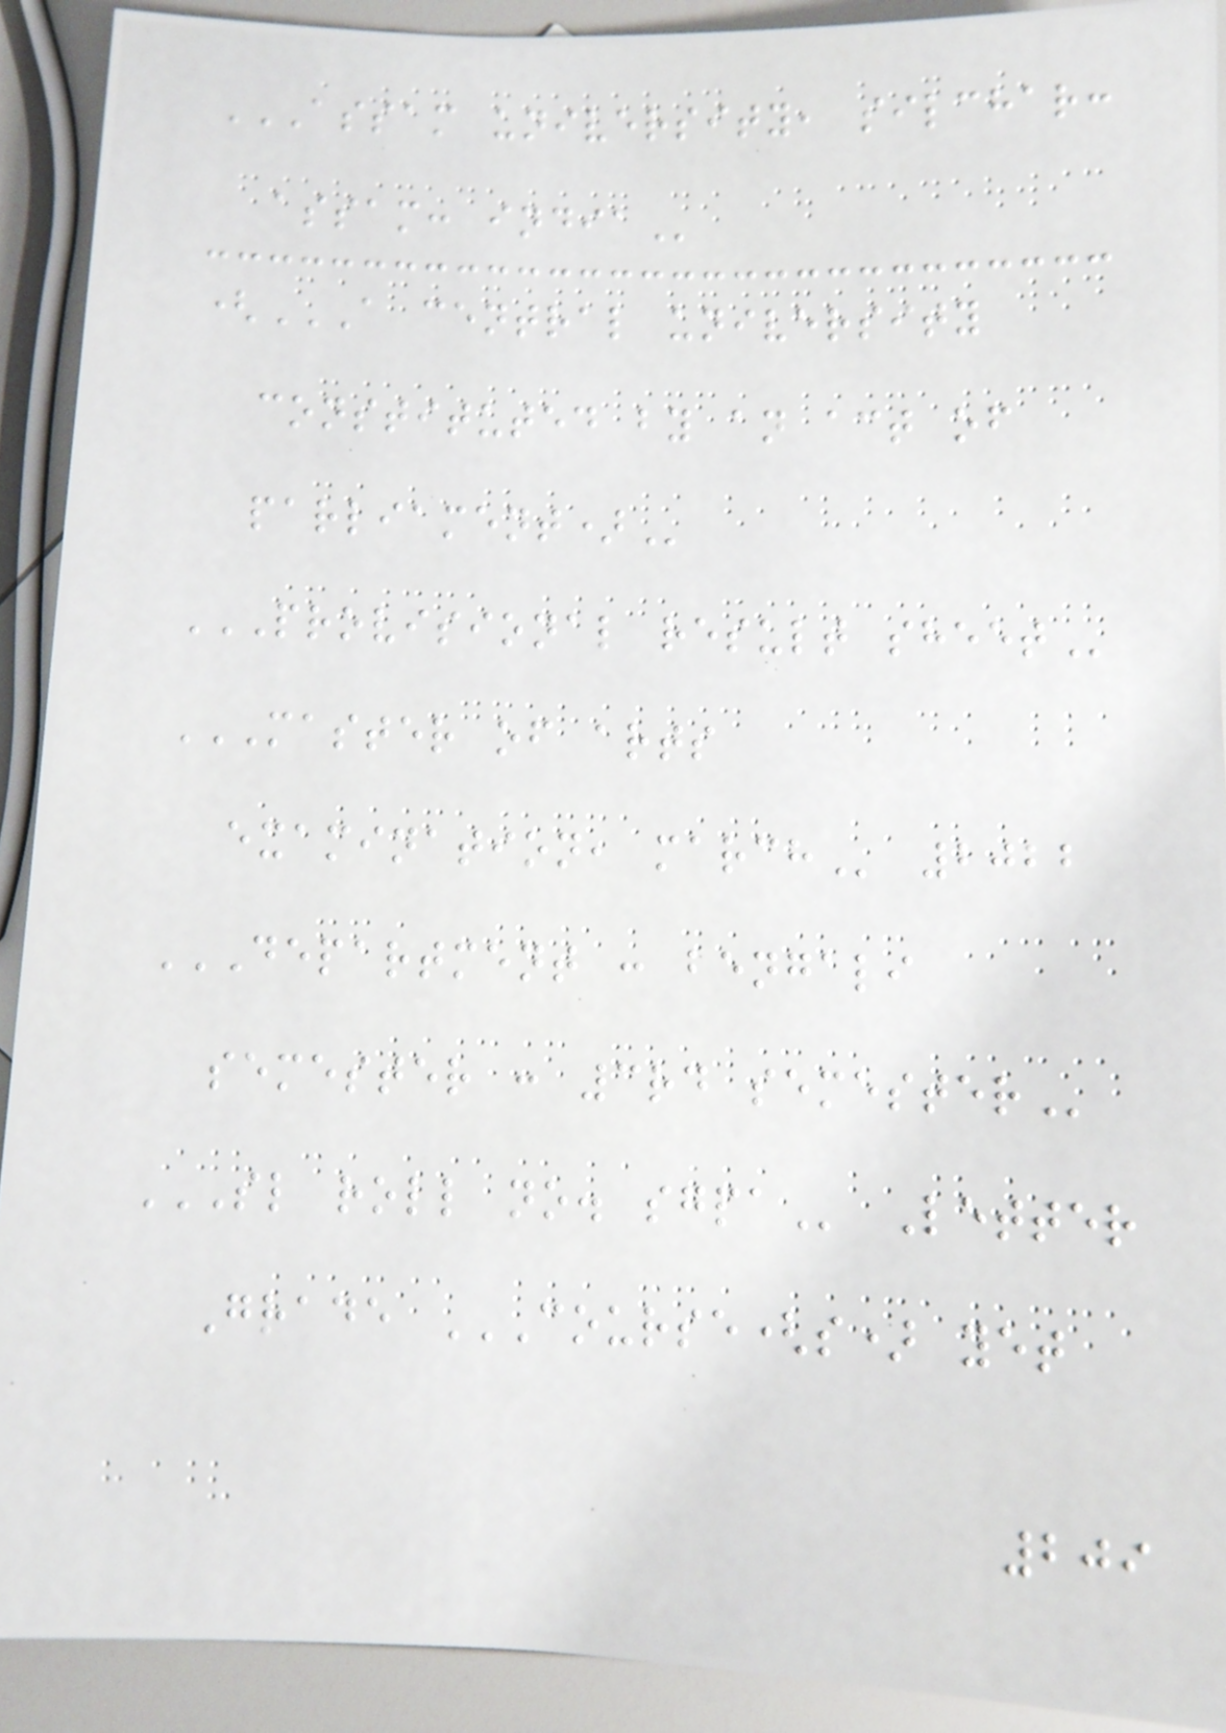ASSAM UNIVERSITY, SILCHAR:
ASSAM: INDIA
(A CENTRAL UNIVERSITY
CONSTITUTED BY AN ACT OF
PARLIAMENT)
PROVISIONAL RESULT SHEET
MASTER OF ARTS
EXAMINATION, MARCH 2022
DEPARTMENT : BENGALI
SEMESTER : 3RD SEMESTER
SL ROLL NO. SGPA Letter
Grade COURSE(S) YET
209
